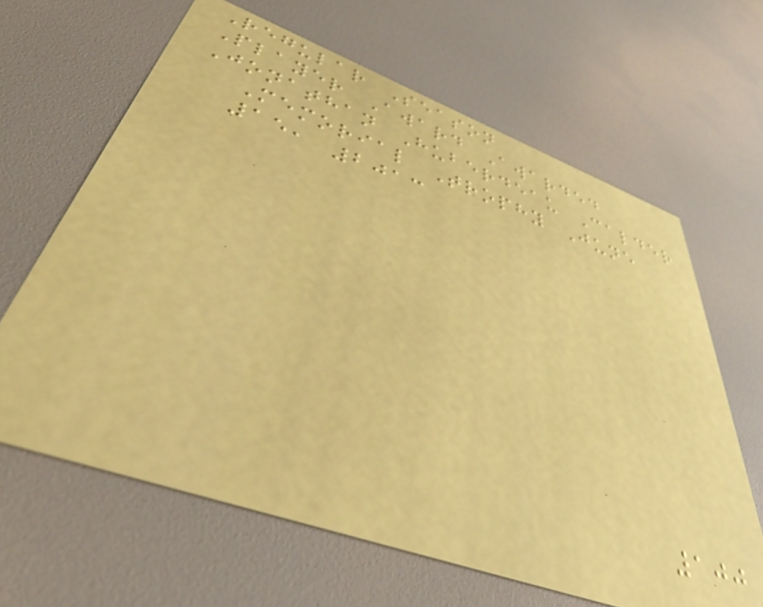Regular Season
Player Award Awarded
Jonathan Huberdeau Calder
Memorial Trophy June
15, 2013
100
